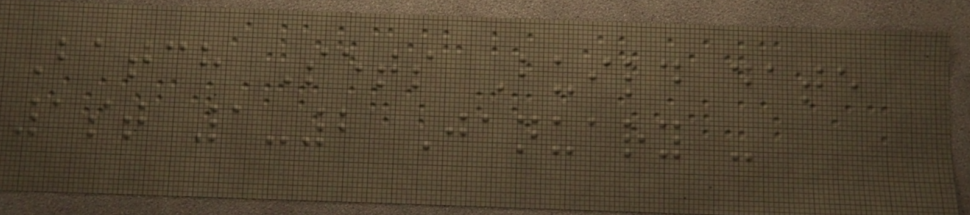Batch Sets Build date
1st 1-2 January -
